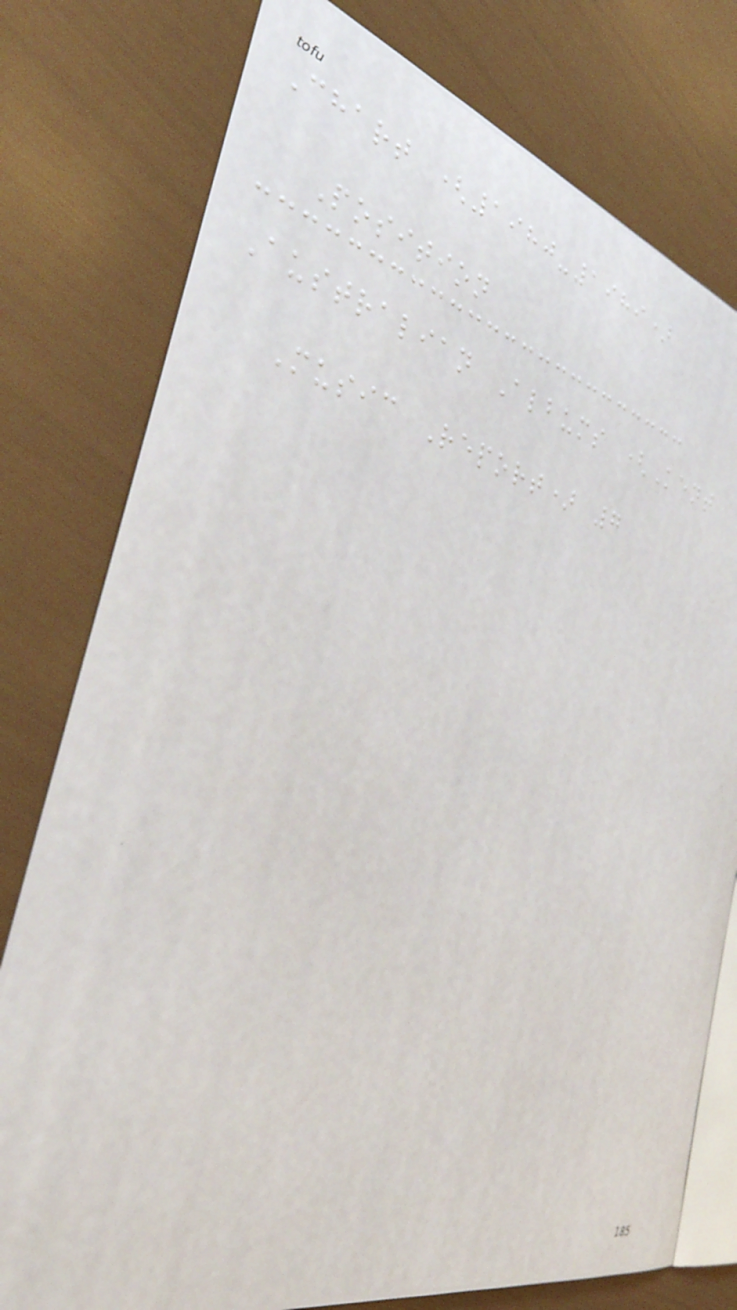Chart (1980-1989)
Position
Australian Albums (Kent
Music Report) 7
